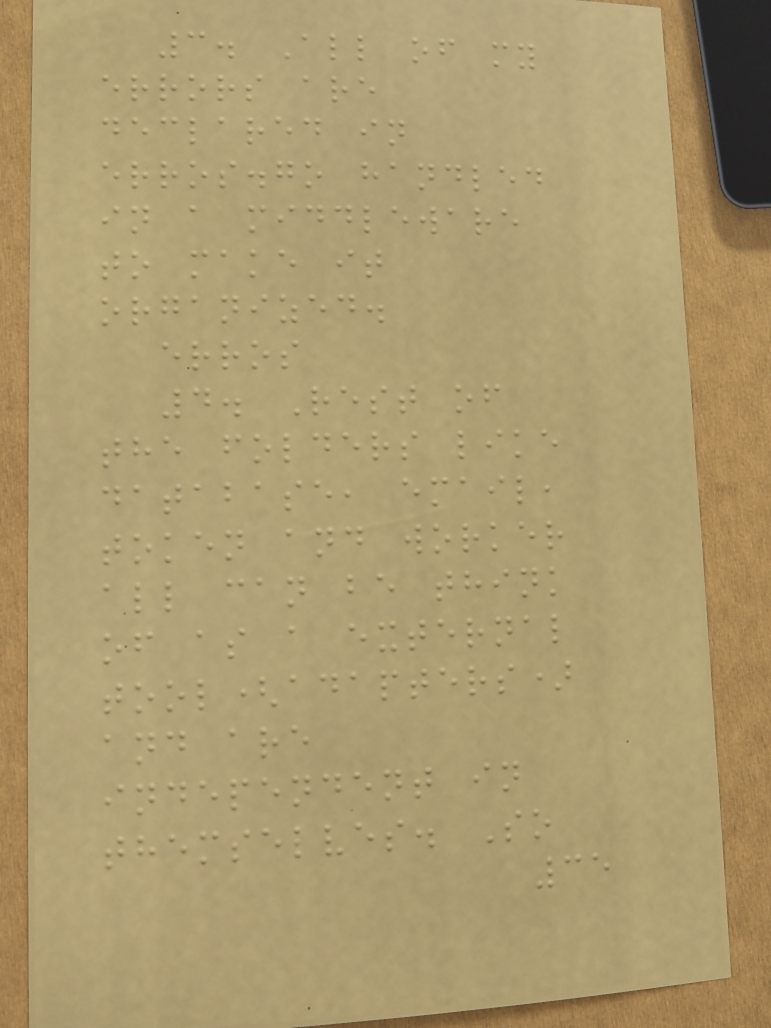3. All of my
errors are
declared in
erros.go handled
in a middleware
to make it
organized.
erros
4. Rest of
the folders like
database, email,
token and worker
all can be think
of as a external
tool(adapters)
and are
independent in
themselves. So
35
